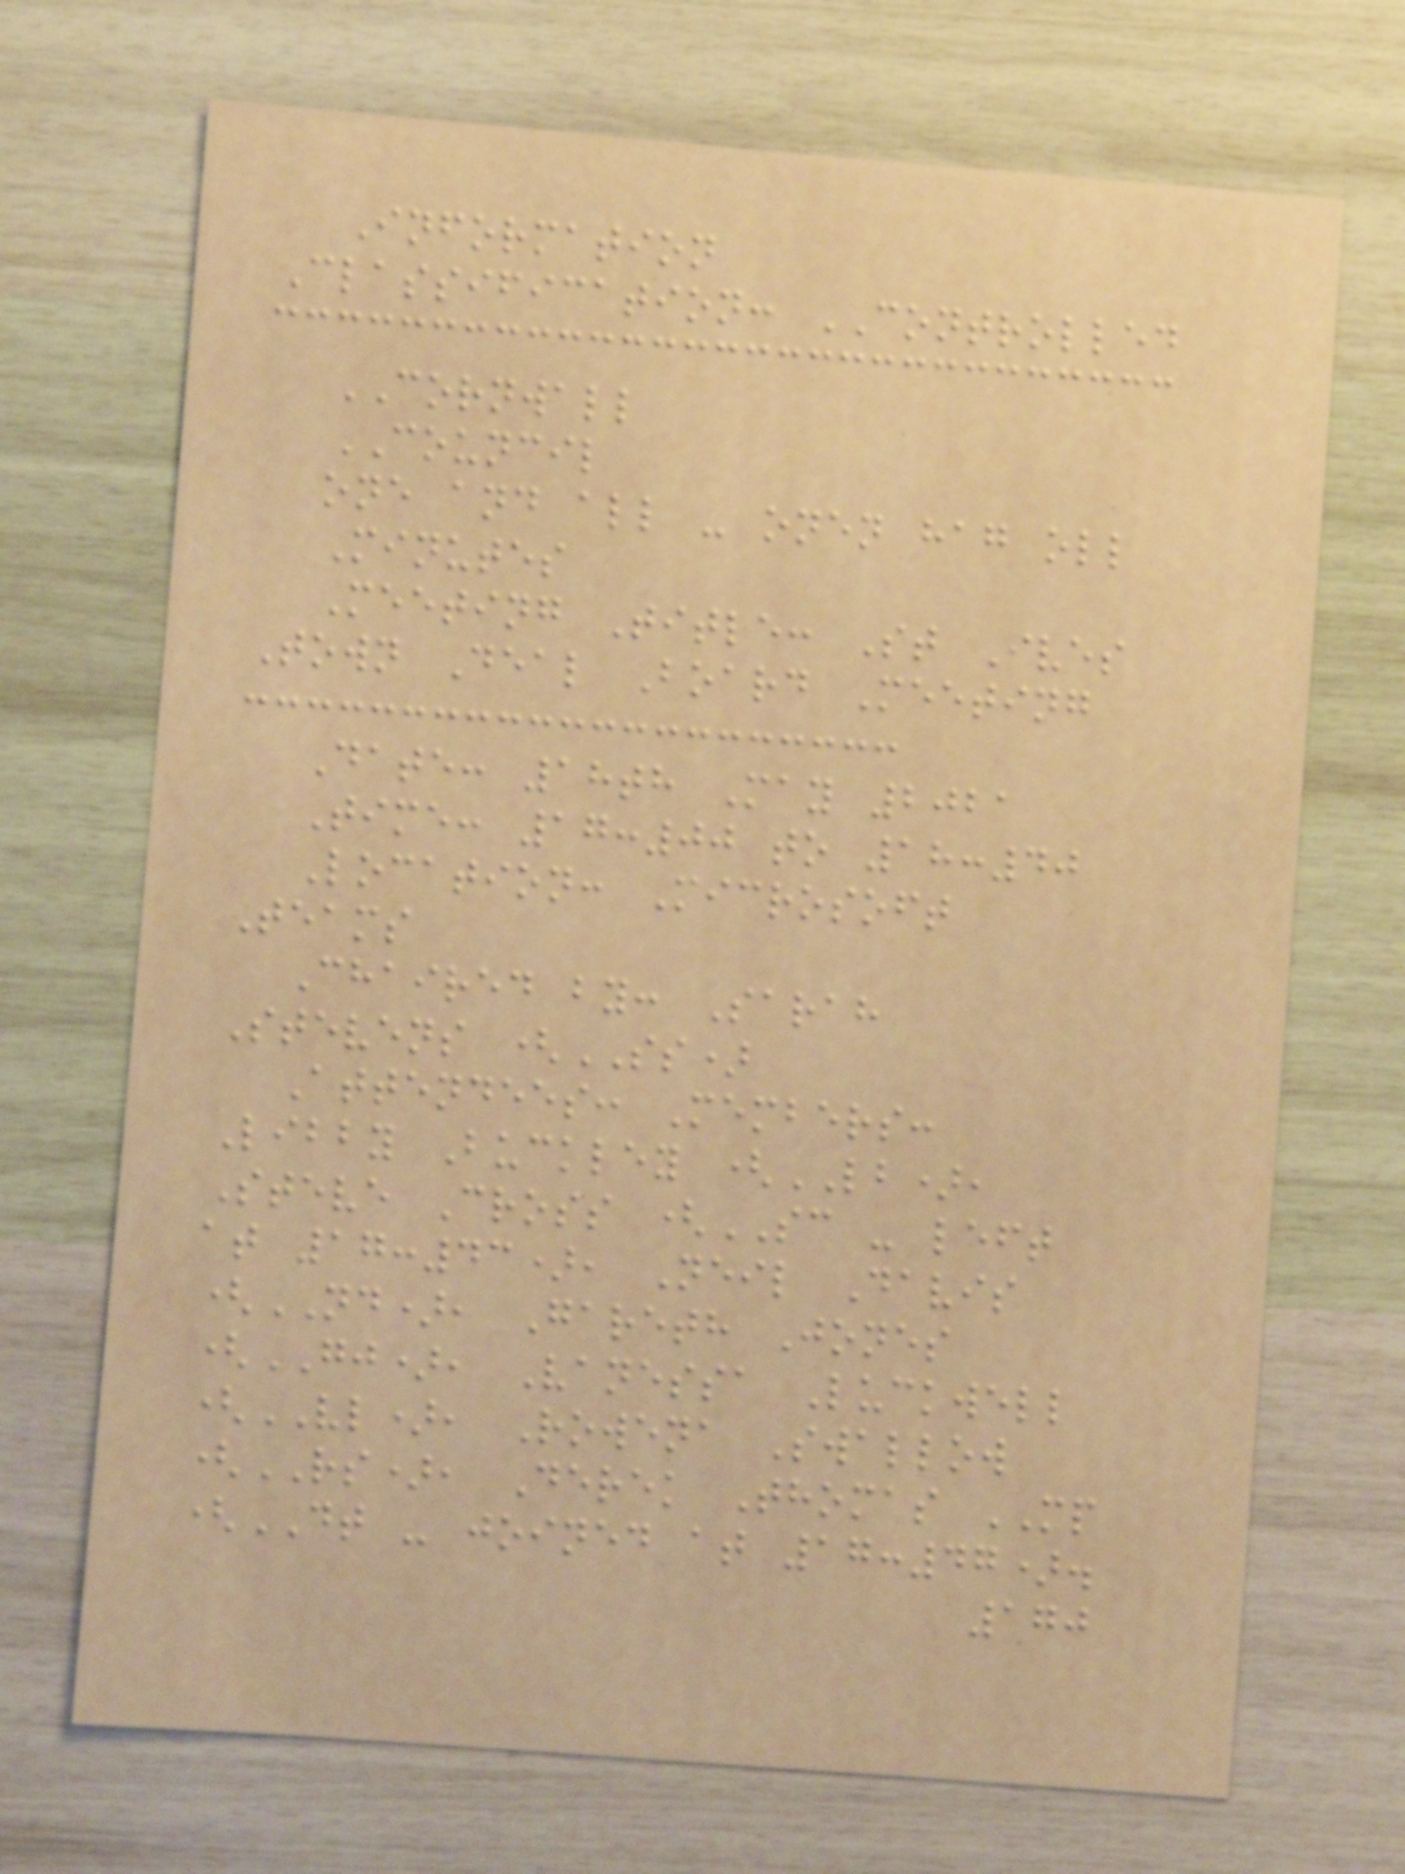Information
Classification: CONTROLLED
CORNWALL
COUNCIL
one and all - onen hag oll
Minutes
Meeting Title: St Ives
Town Deal Board Meeting
Date: 18th May 2021
Time: 17:00 to 18:40
Location: Microsoft
Teams
Chaired by: Sarah
Stevens (SS)
Attendees: Members:
Libby Buckley (LB),
Steve Cross (SC - left
at 17:43), Neil Davis
(ND), Gareth Jones
(GJ), Vanessa Luckwell
(VL), Rowena Swallow
(RS), Derek Thomas MP
(DT - joined at 17:47).
170
